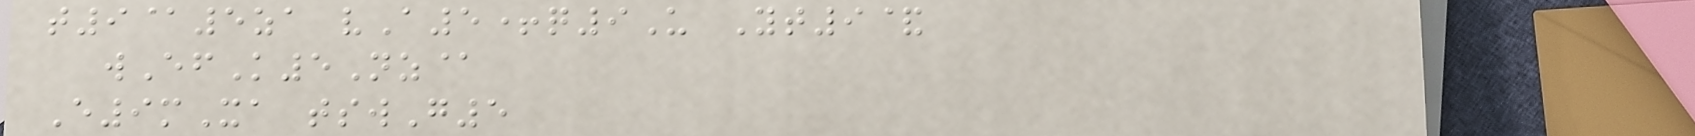t9@5za vA5+q9U Yt9&
wEfK5Nz@
E9mXa tswG5
